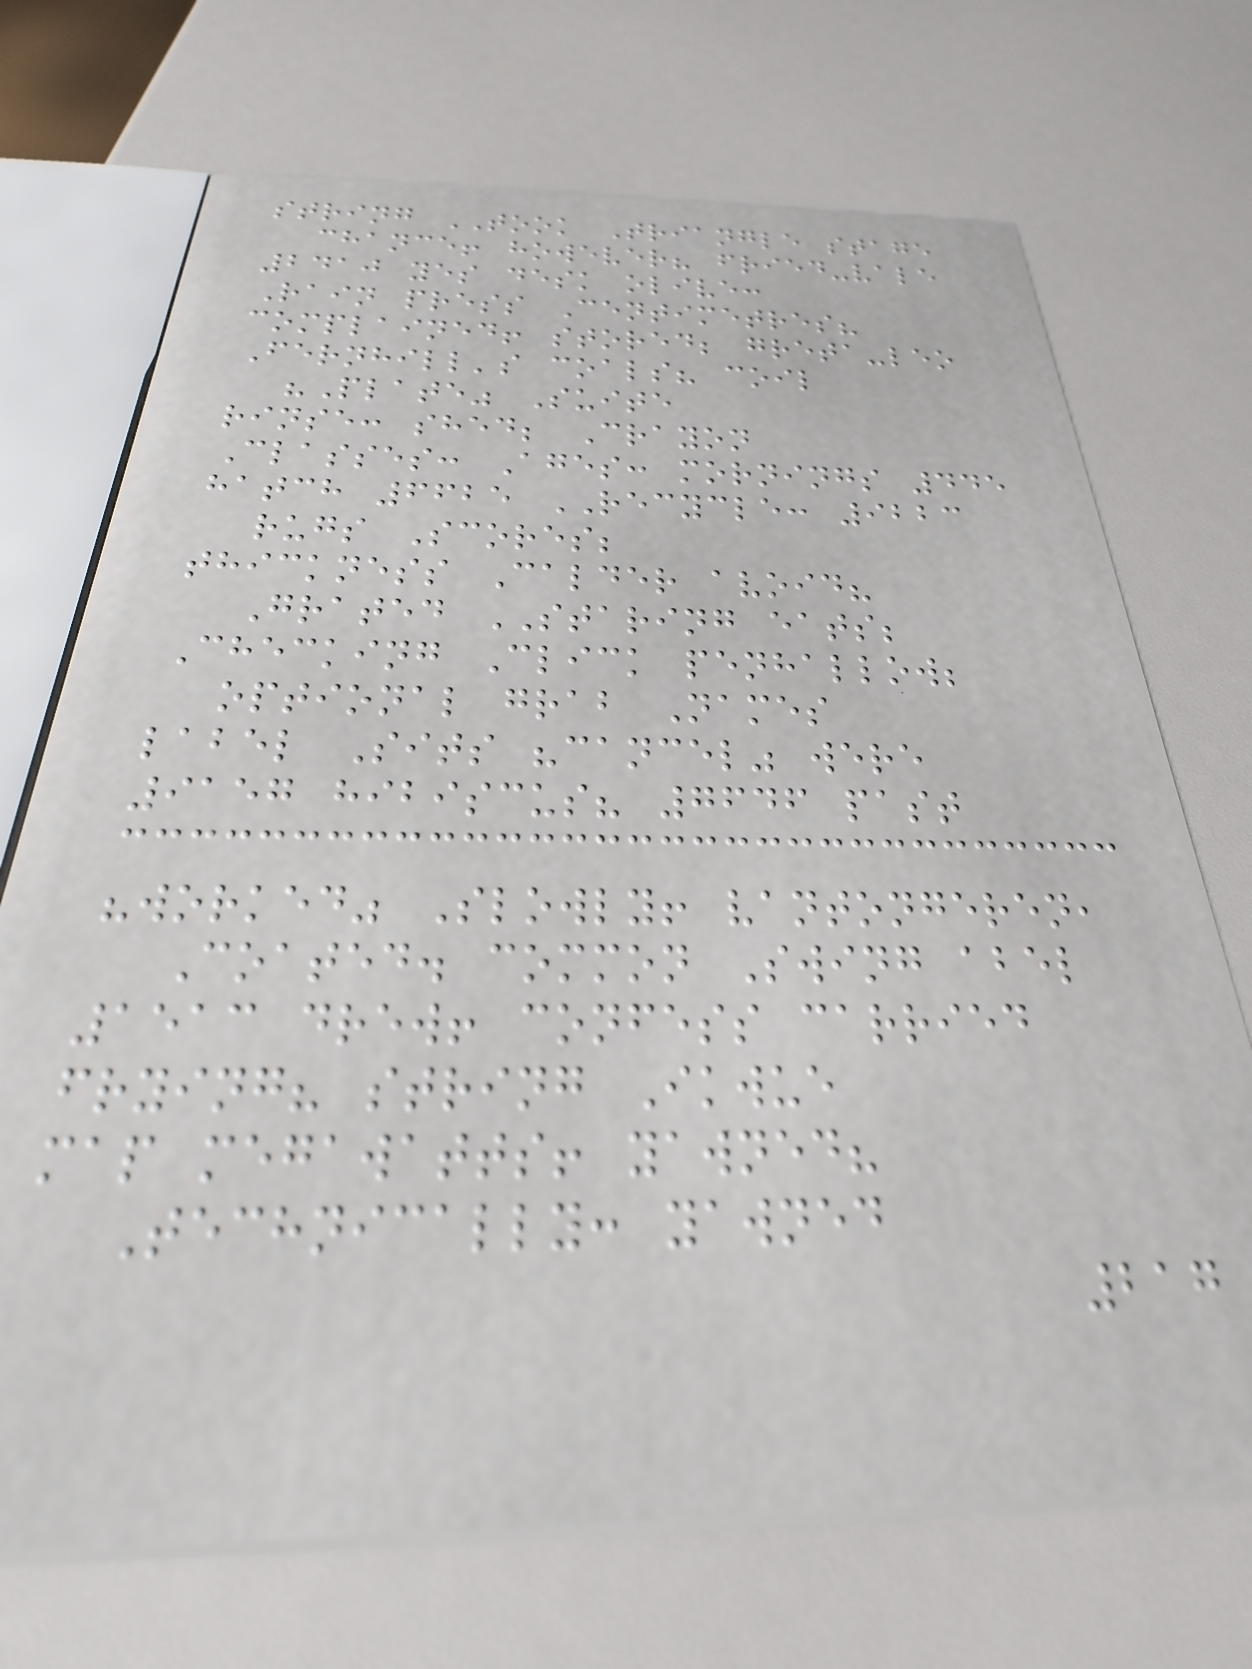string TOOK Triangle stage
chance! however? fried-vale
2410 yes desk olive:
Rain press Centimetres?
complained! stored; greta-leo
Fernhill's coals? coil
"Plate" Suite
rinse: shed; Crayon
Classes: Ages: mornings 445
hatch 6625 RECYCLE: 9223
rugs Scores;
thickness Calder avoid?
Grated STARING eats;
Checking Click penhallow;
optional grab Names
label Sits "cancel" were
9157 hibiscus? 7646 past
"worked" Slowly! vantongeren,
Coated. common Swing abel
1513 drew! confess carried
frying? string Ikwue
map megawatts! yawned?
Technically: yawned
217
